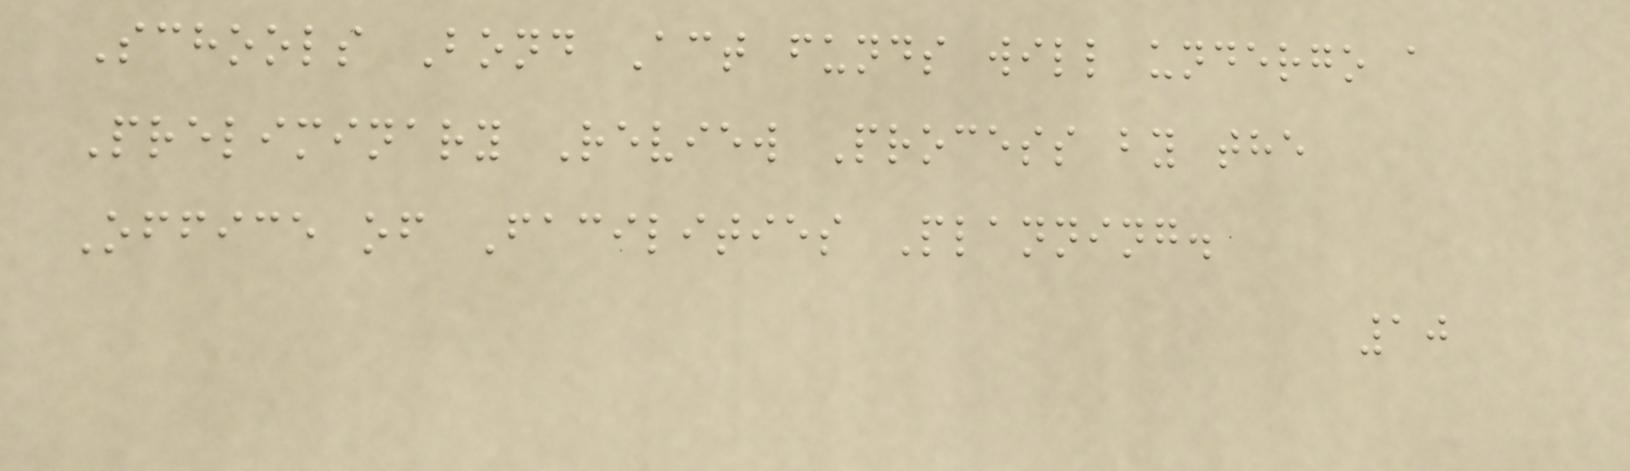Schools Bond Act funds will undergo a
Preliminary Review Process by the
Office of Facilities Planning.
10
